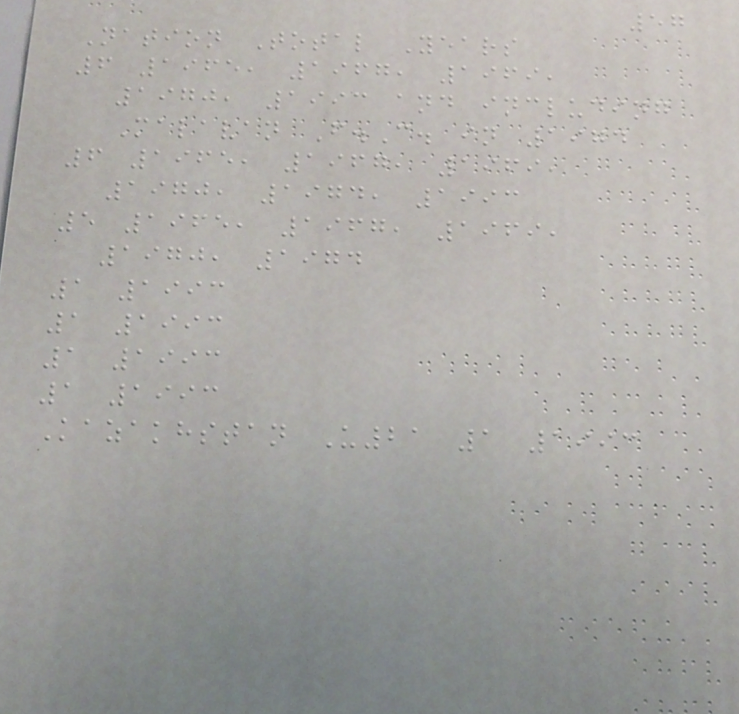57
Nation Total Years
6 1965, 1967, 1969,
1970, 1993 and including
Malavan F.C. in 1974
6 1965, 1967, 1969,
1970, 1974, 1993
5 1965, 1967, 1969,
1970, 1974
1 1993
1 1993
1 1993
1 1993
Kazakhstan U21 1 1993
